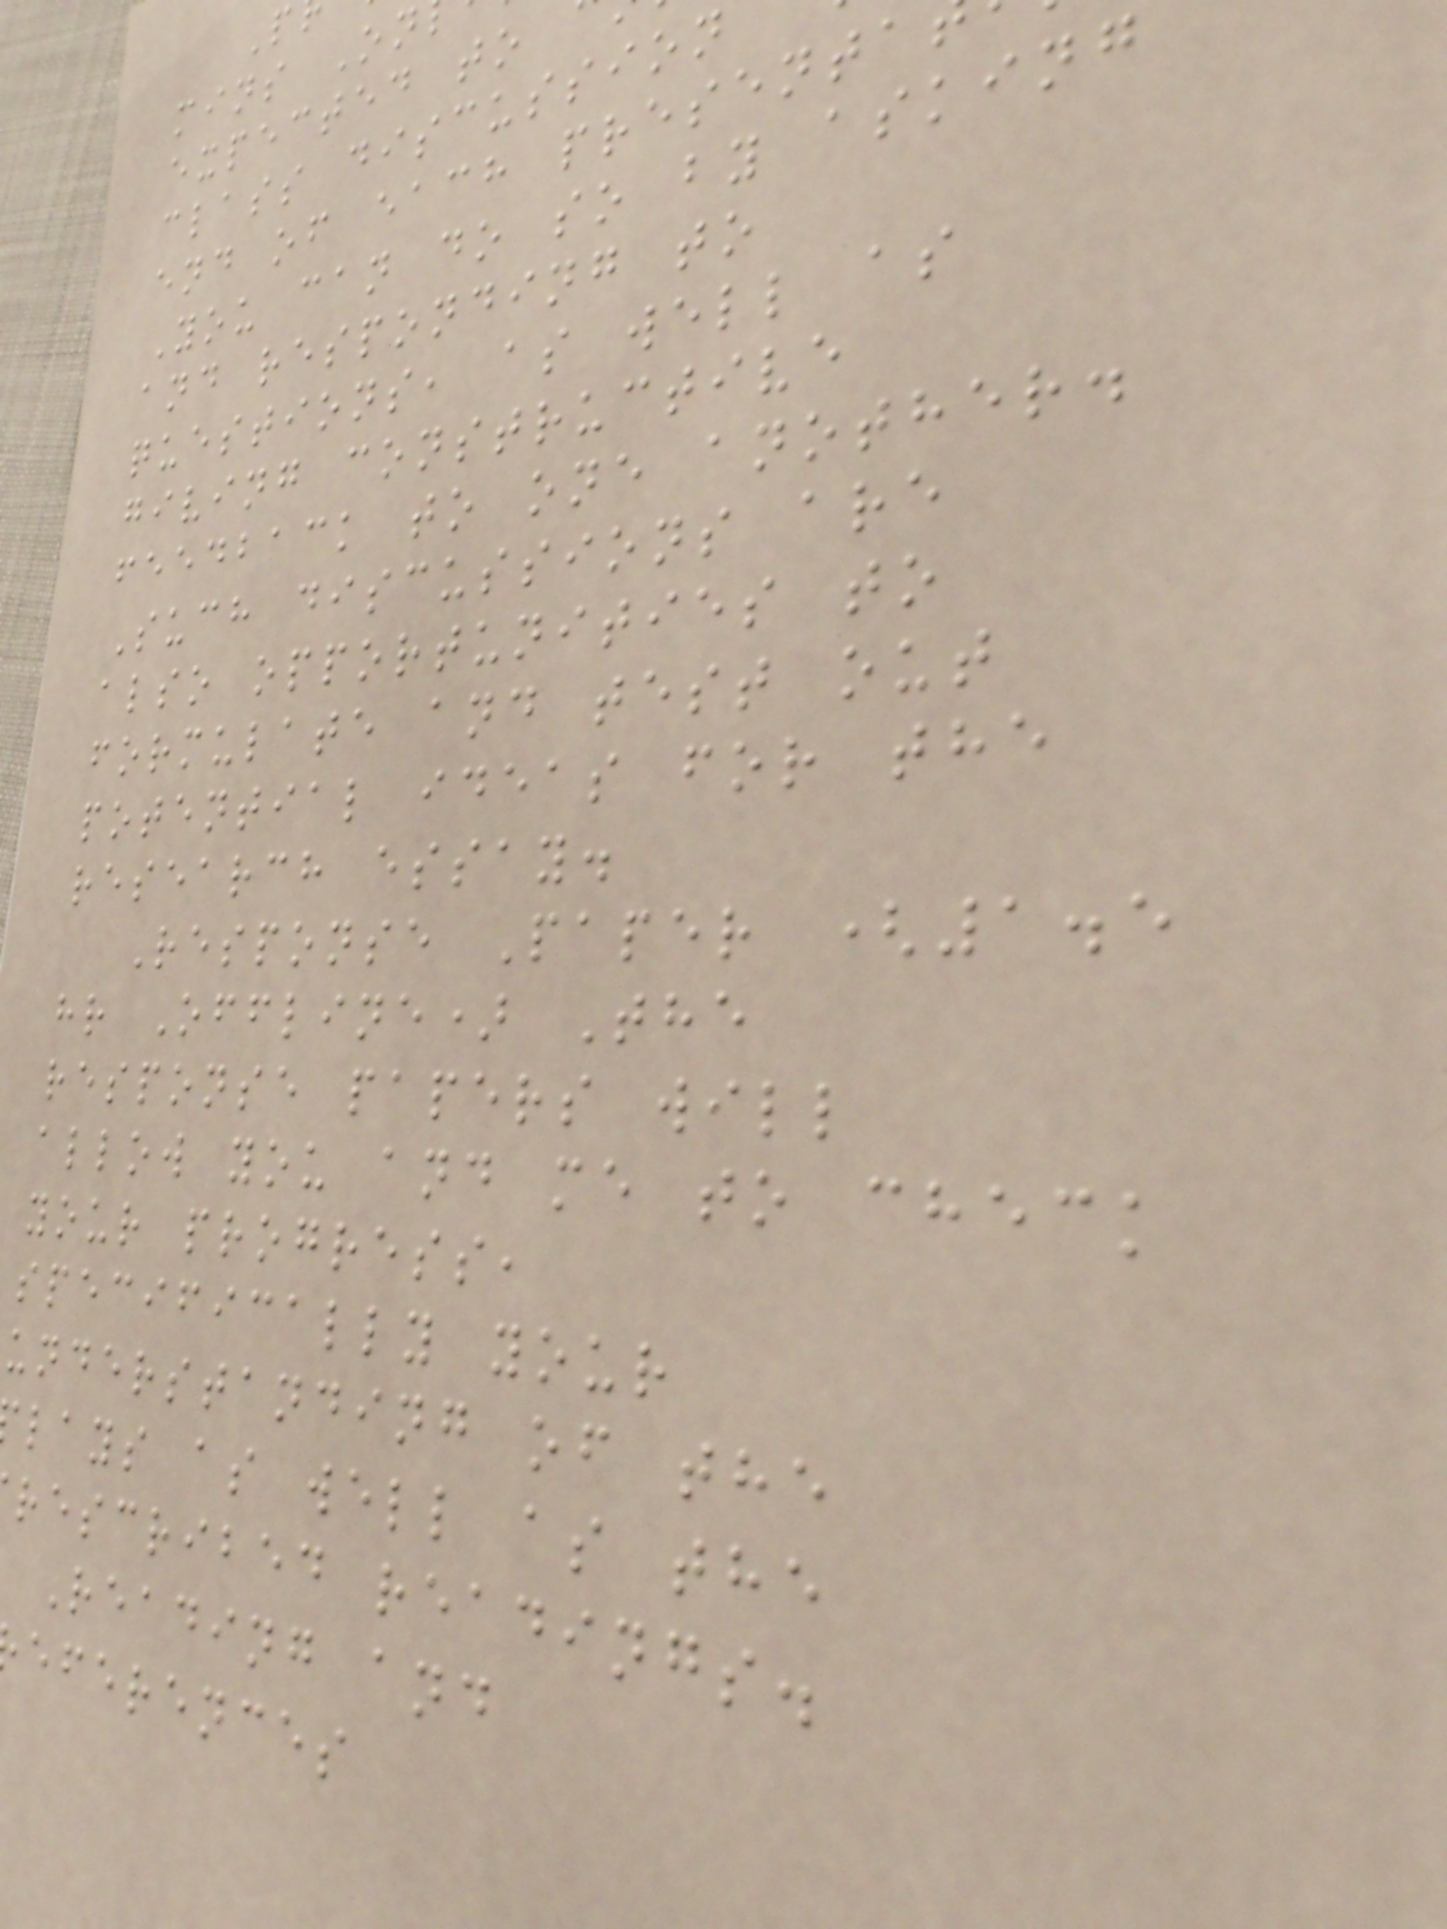mins On
expected to
class discussion
end of each presenta
You can do so by asking
and responding to
questions, as well as
giving constructive
feedback to one another.
Such discussions are
also opportunities to
formulate and test out
potential ideas for the
research essay.
Response Paper (1.5
hr Offline) The
response papers will
allow you and me to check
your progress,
specifically your
understanding of the
lays as well as the
rescribed readings.
Reading and
eferences
